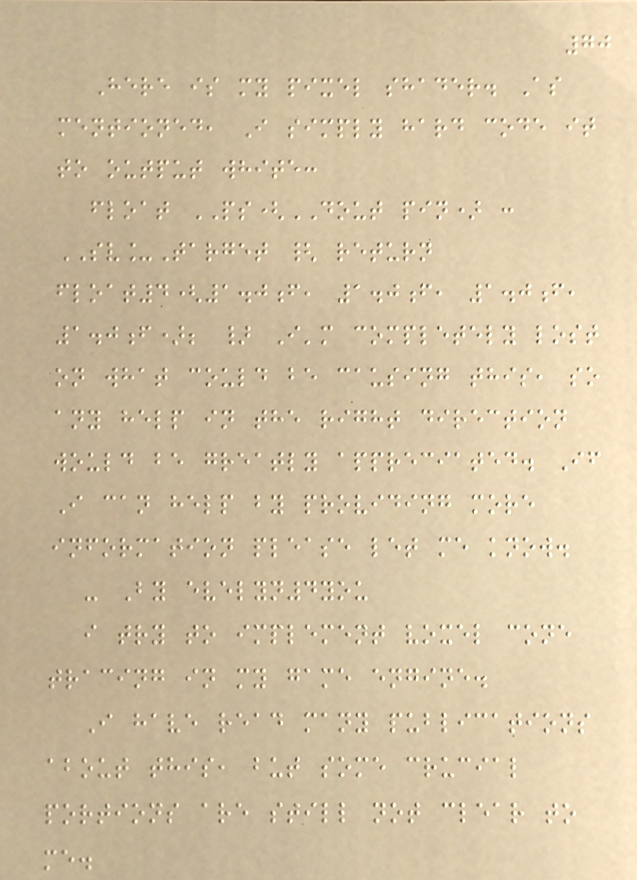70
Here is my pixel shader. As
mentioned, I simply hard code it
to output white:
float PS(DOUT pin) :
SV_Target { return
float4(1.0f, 1.0f, 1.0f,
1.0f); } I'm completely lost
on what could be causing this, so
any help in the right direction
would be greatly appreciated. If
I can help by providing more
information please let me know.
- By evelyn4you
i try to implement voxel cone
tracing in my game engine.
I have read many publications
about this, but some crucial
portions are still not clear to
me.
